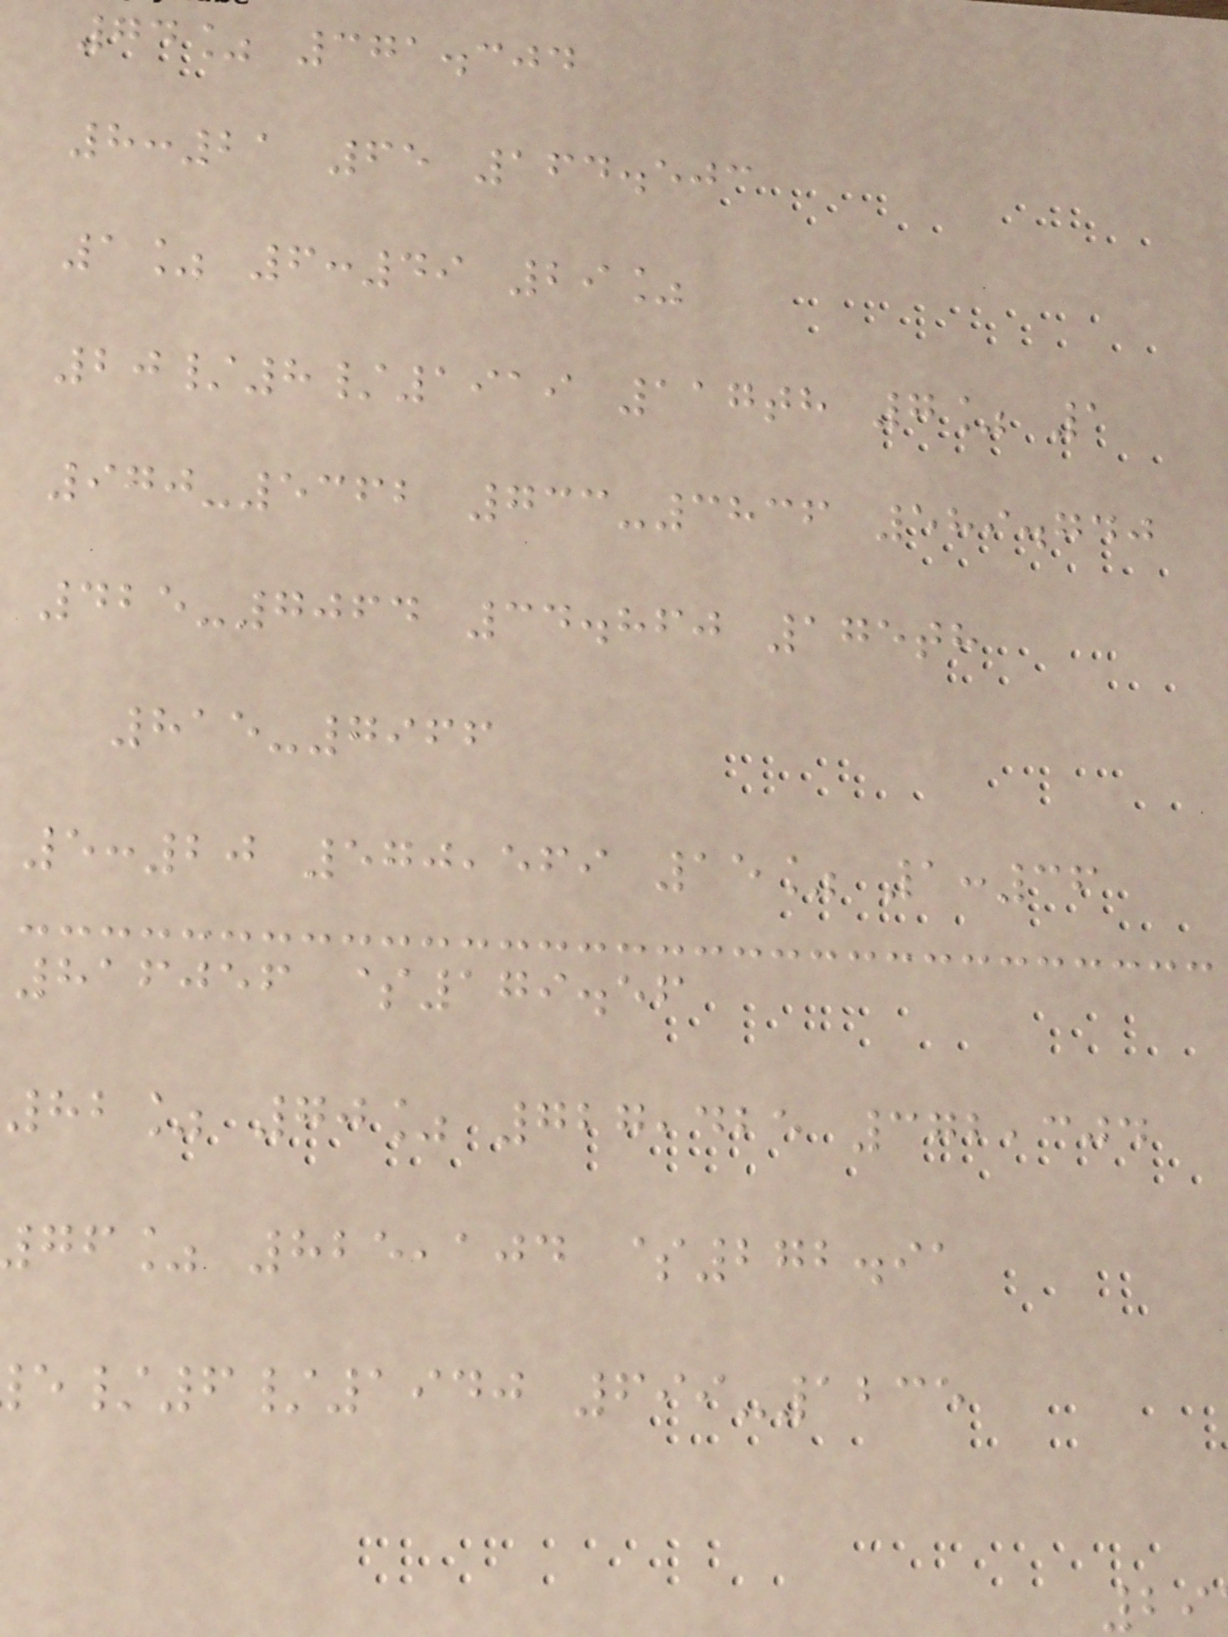74% 371.304
8:21 65 164.503
1% 6:49 29%
20/8/1919 117th 7% 1
970-5362 733-3836 589.740
425-7064 34.860 175th
815-7966
5:20 570,569 15% 1:36
816056 $179.56
82% 70% 727,425 372,304
gf% 825,104 $272.91
/6/1940 699-1235
